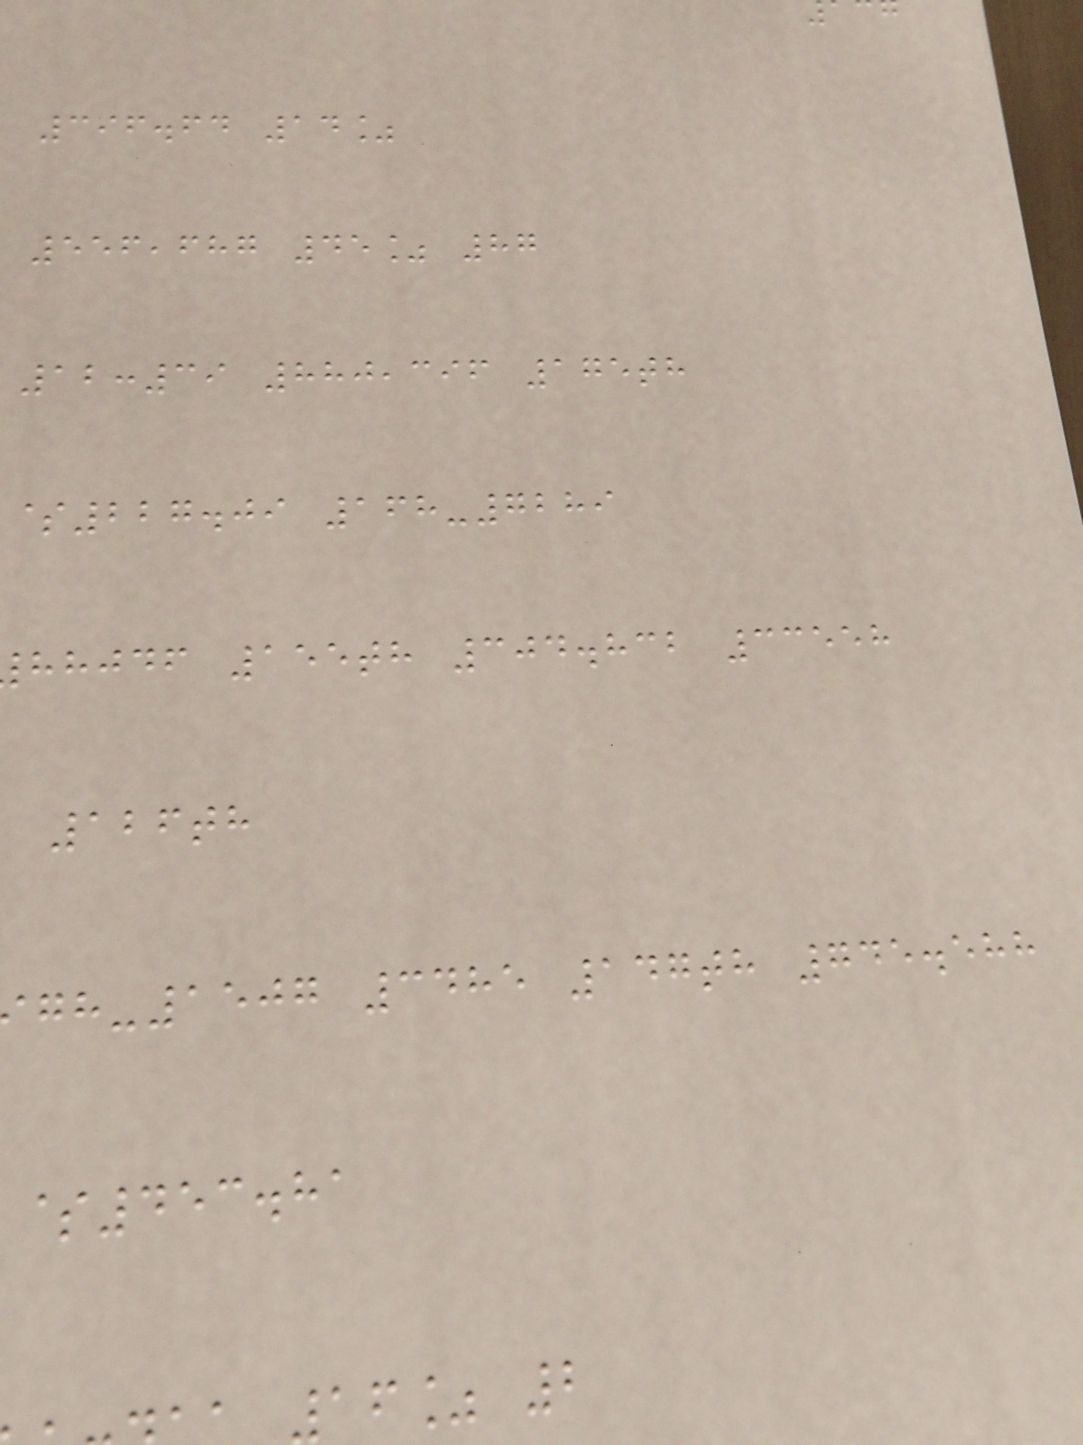396.64 14%
556,687 45% 87
12:39 880,396 175th
$227.09 168-7289
hhjdf 155th 304.832 33558
126th
-1507 3485 147th 745.588
$453.81
16% 2
